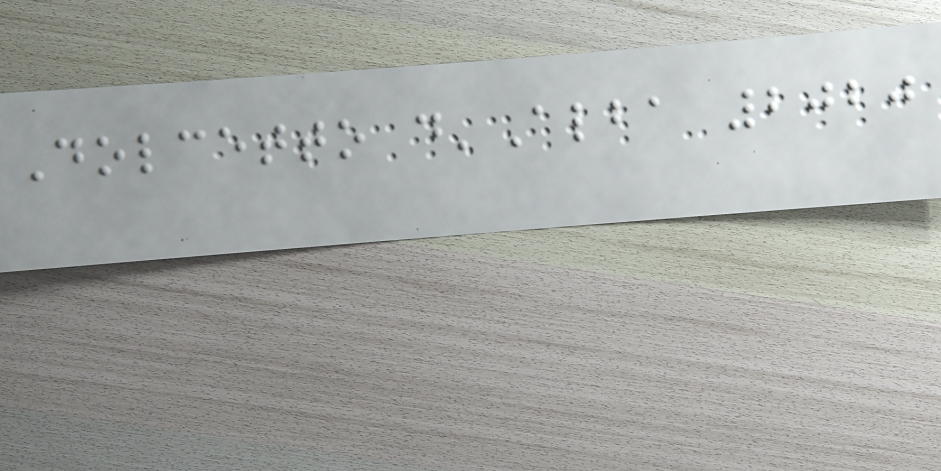Dolcetto d'Alba 2020
